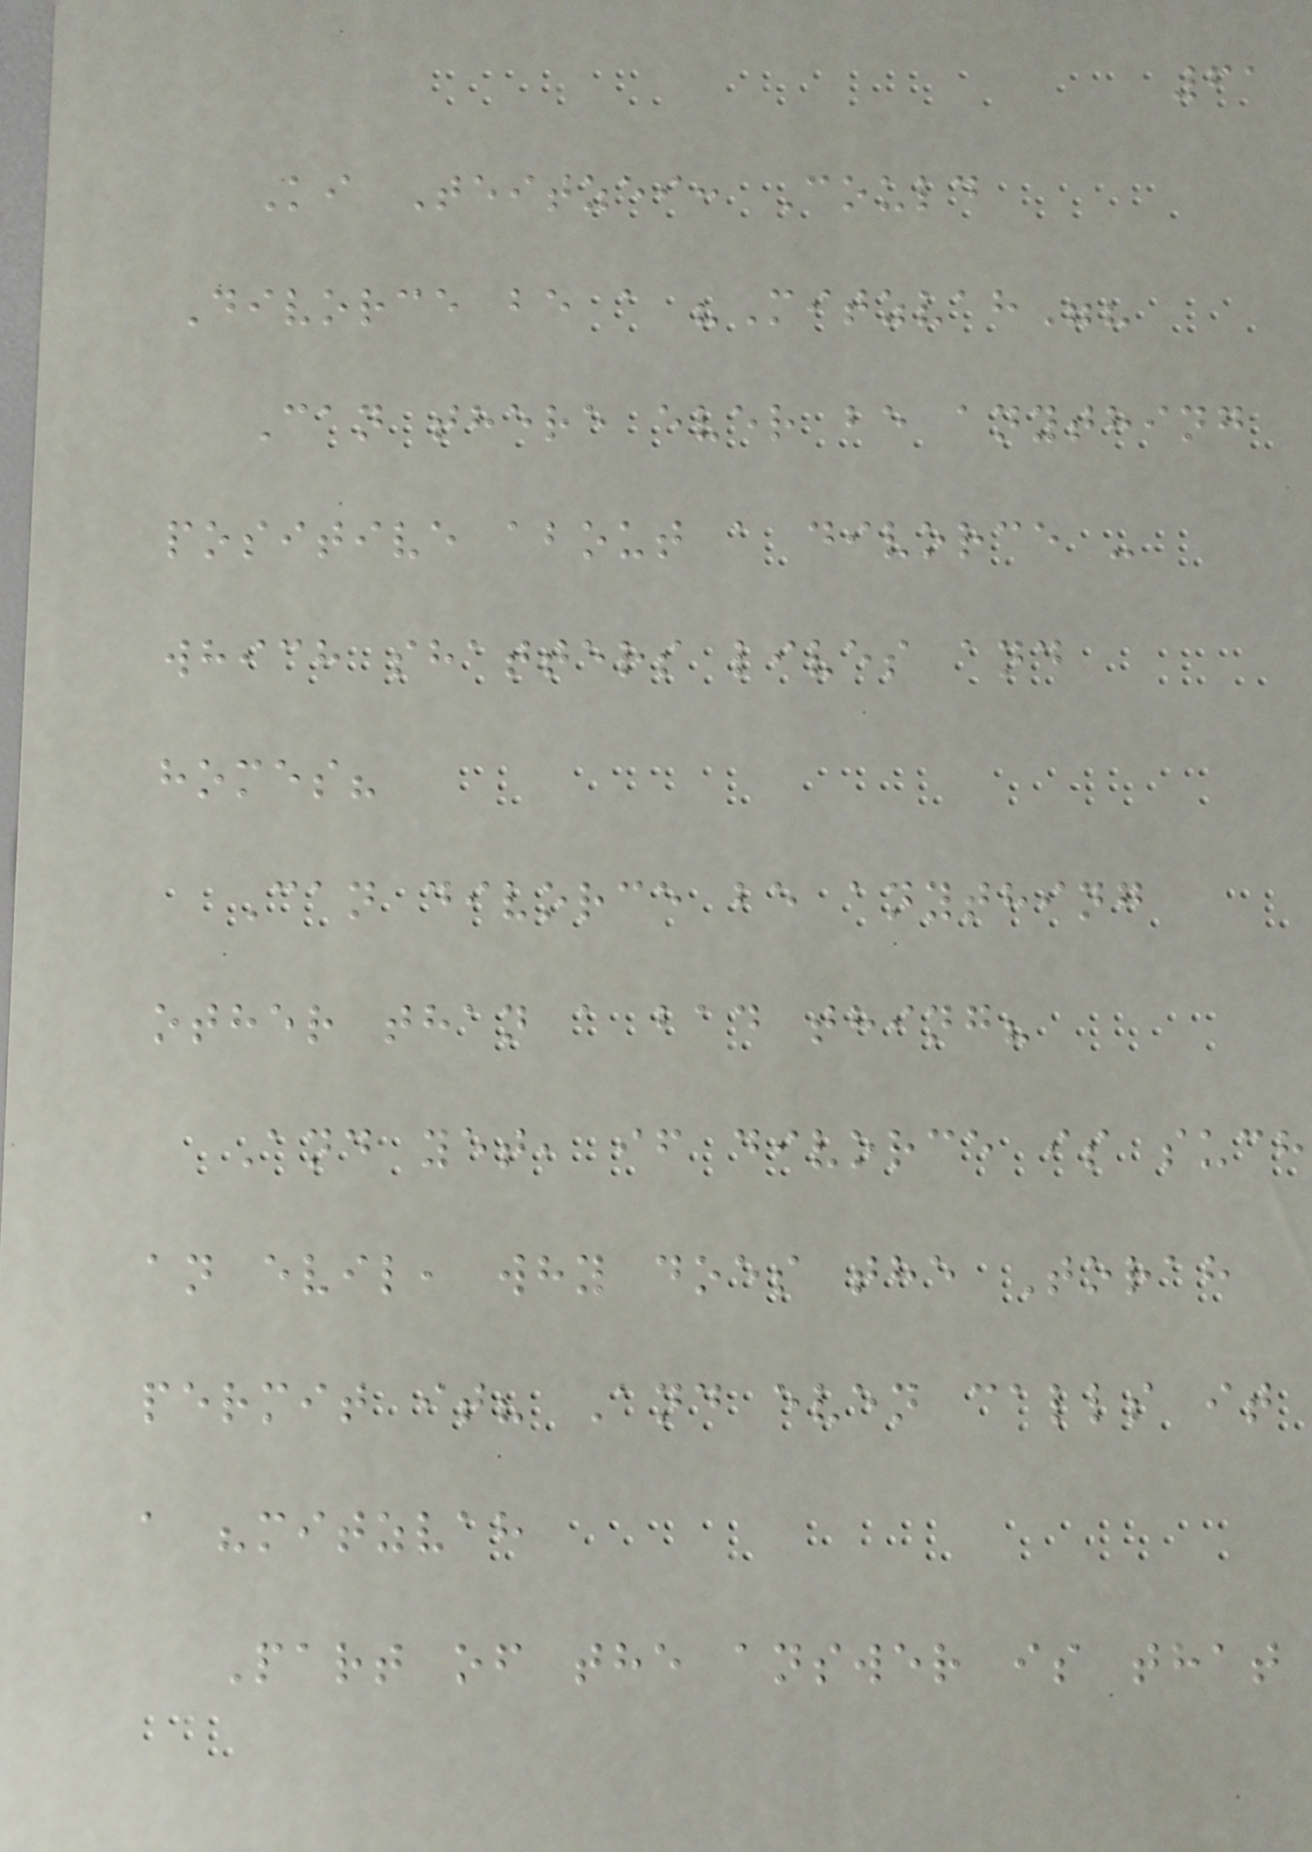61
Ki Teitzei: Could
Divorce be a "Mitzvah"?
Can there ever be anything
positive about a divorce -
which shatters lives and
homes?
Can divorce be anything
other than a bad thing?
And yet, if divorce is such
an evil, why does the Torah
permit it? And even calls it
a "mitzvah
Part of the answer is that
